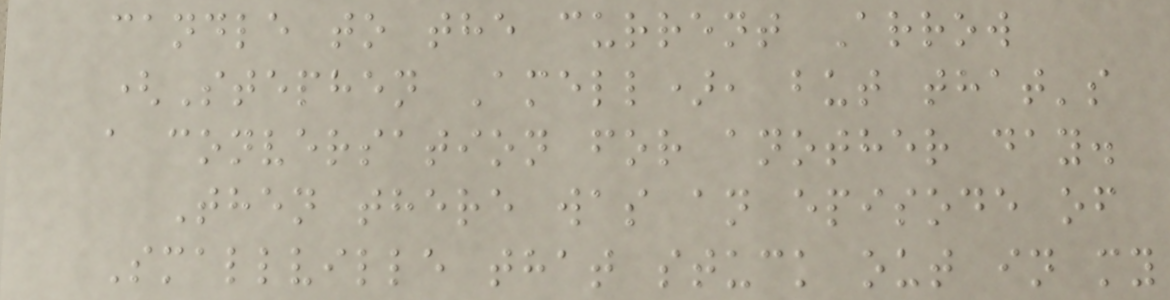candle to the current Arrow
(Stephen Amell), but that's
a conversation for another day.
Then there was an episode of
Smallville that stuck out in my
